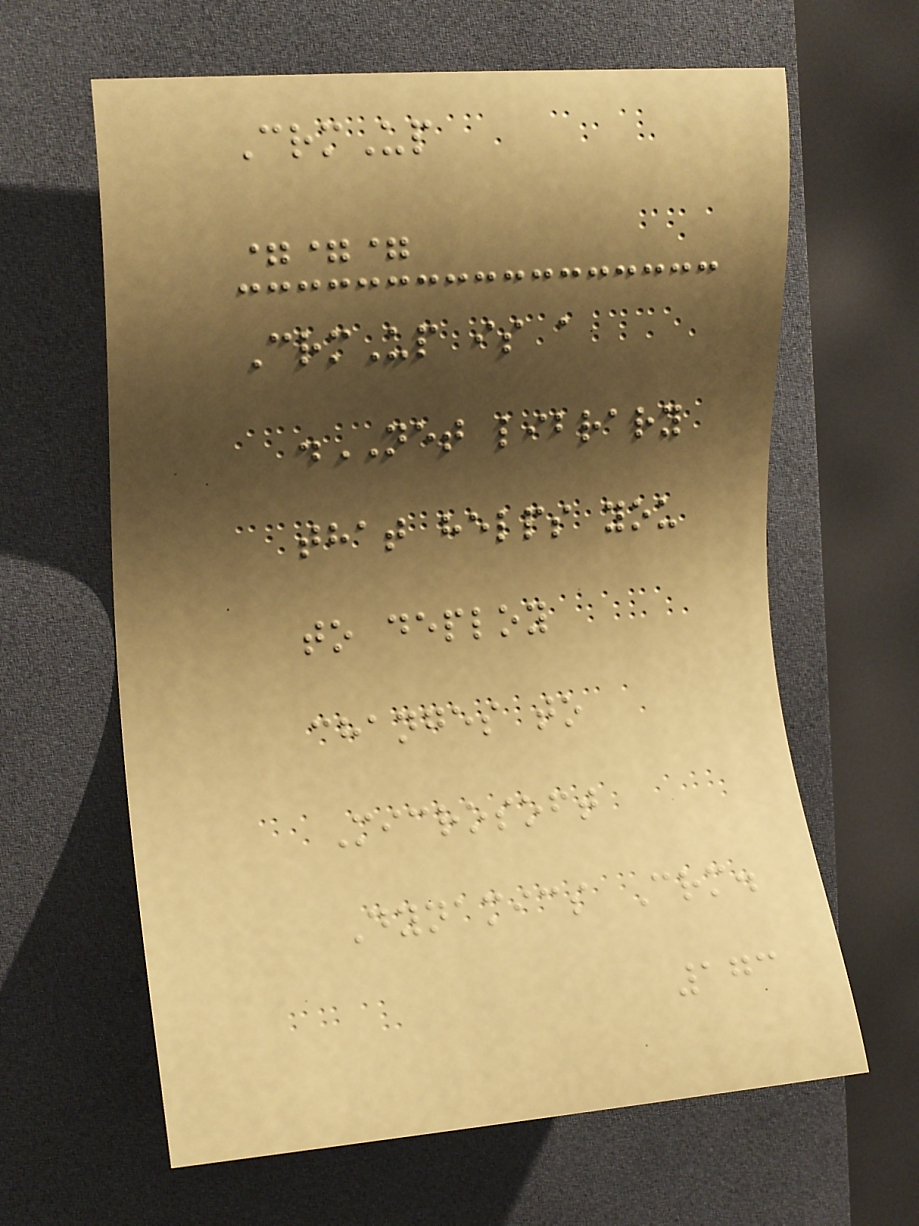CrmUp
===
CrmUp is a
.NET library
that helps you
to deploy
changes to
Microsoft
Dynamics Crm.
173
